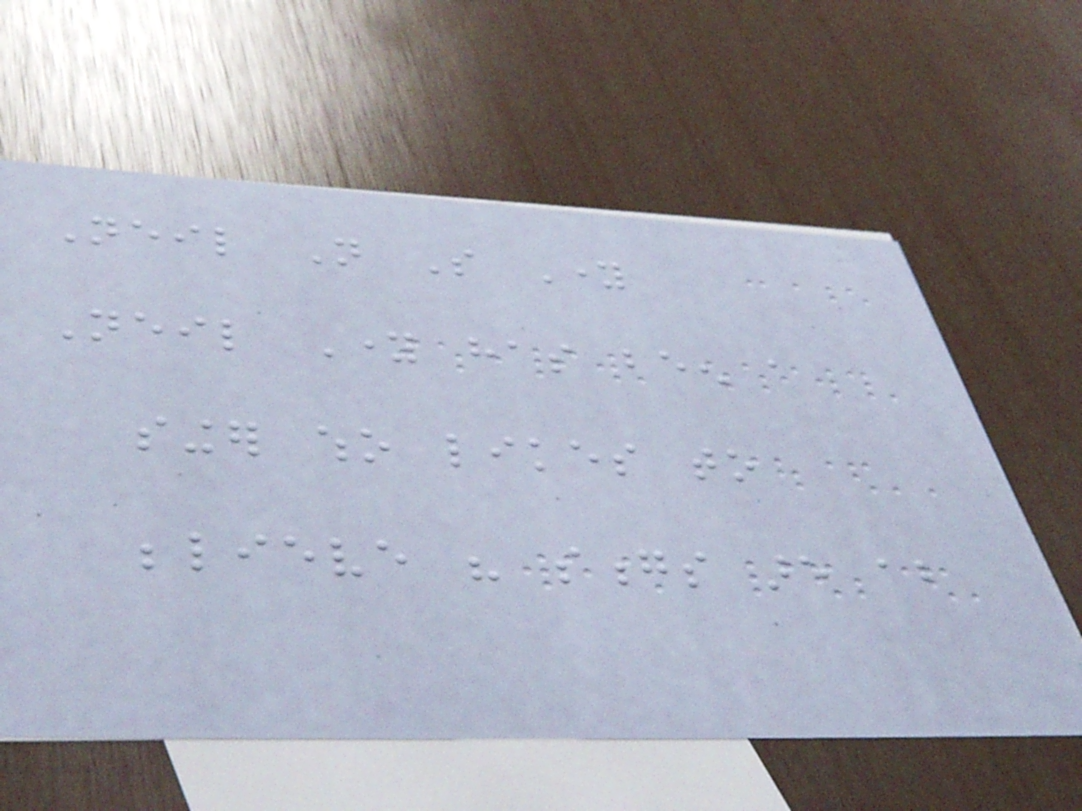Neil Not So Young
Neil Young has been a
singer who likes to
believe his songs are about
